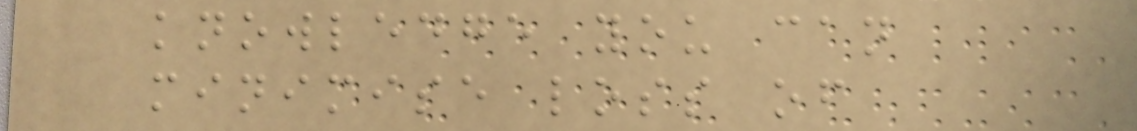knowledge you can
minimise loss of
